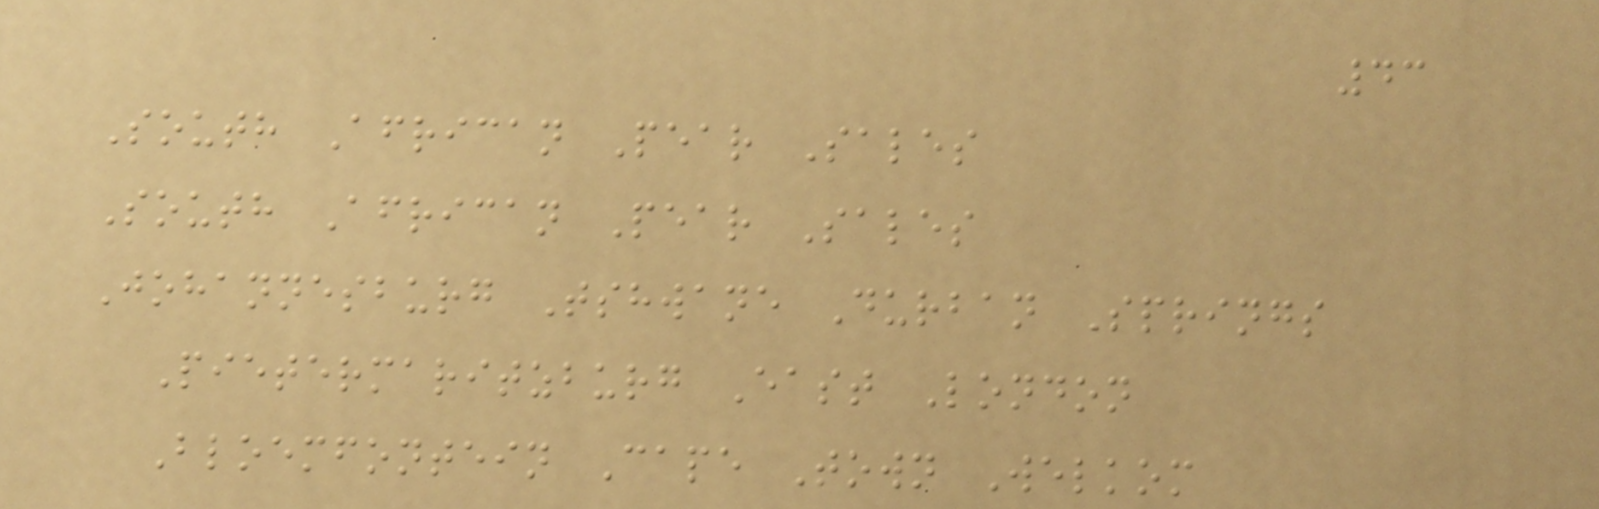43
South African Pear Sales
South African Pear Sales
Johannesburg Tshwane Durban Springs
Pietermaritzburg East London
Bloemfontein Cape Town Welkom
